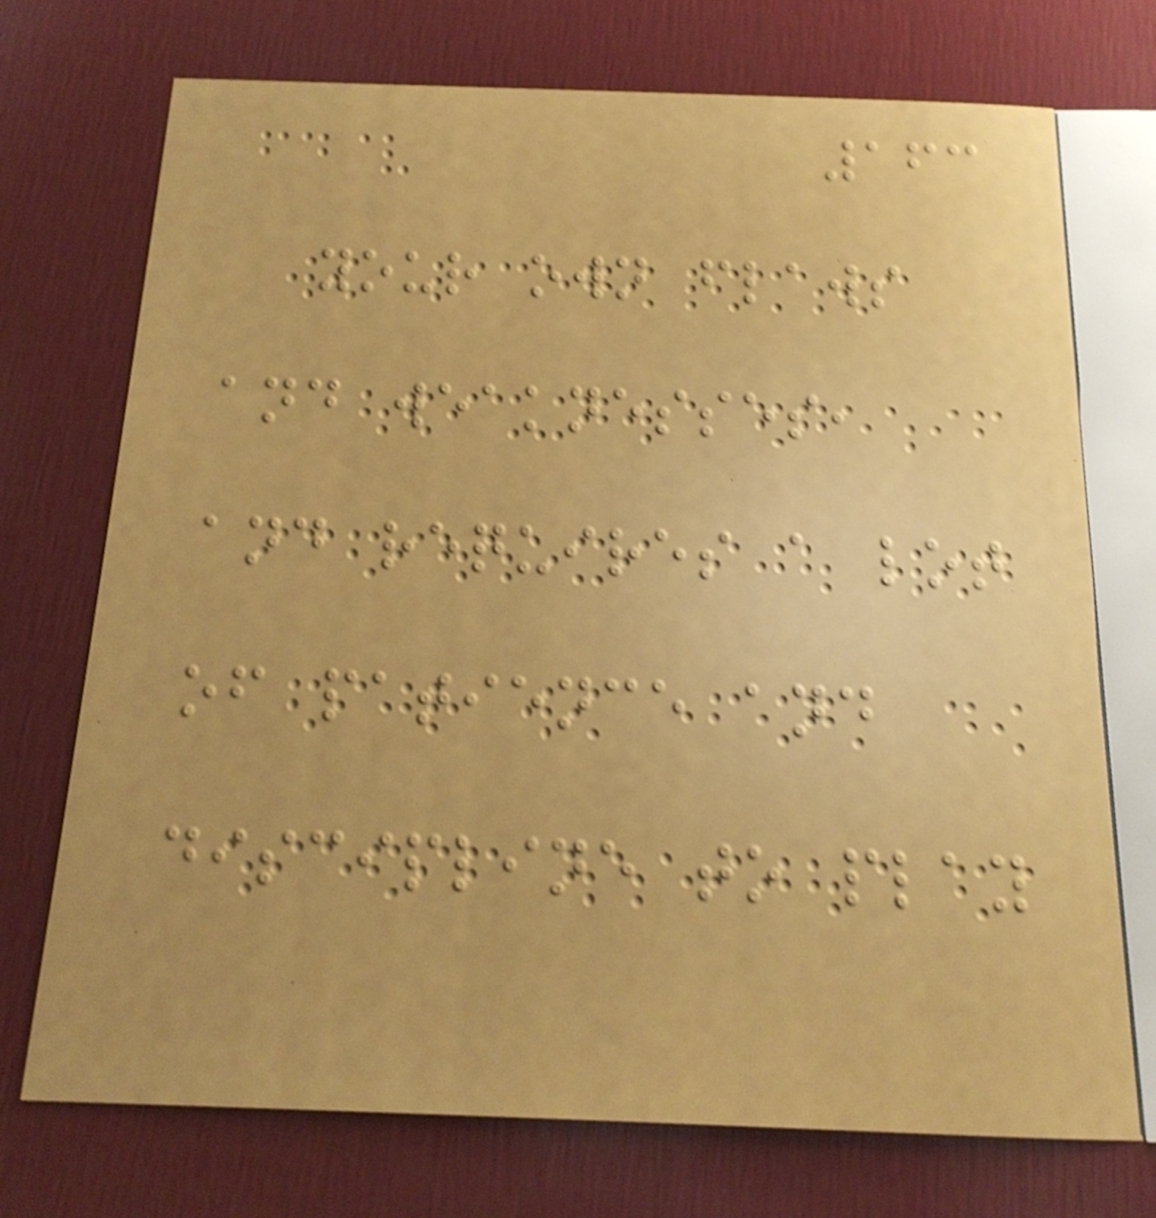163
your own flaws
and weaknesses,
and requires a lot
of patience and
discipline to play
